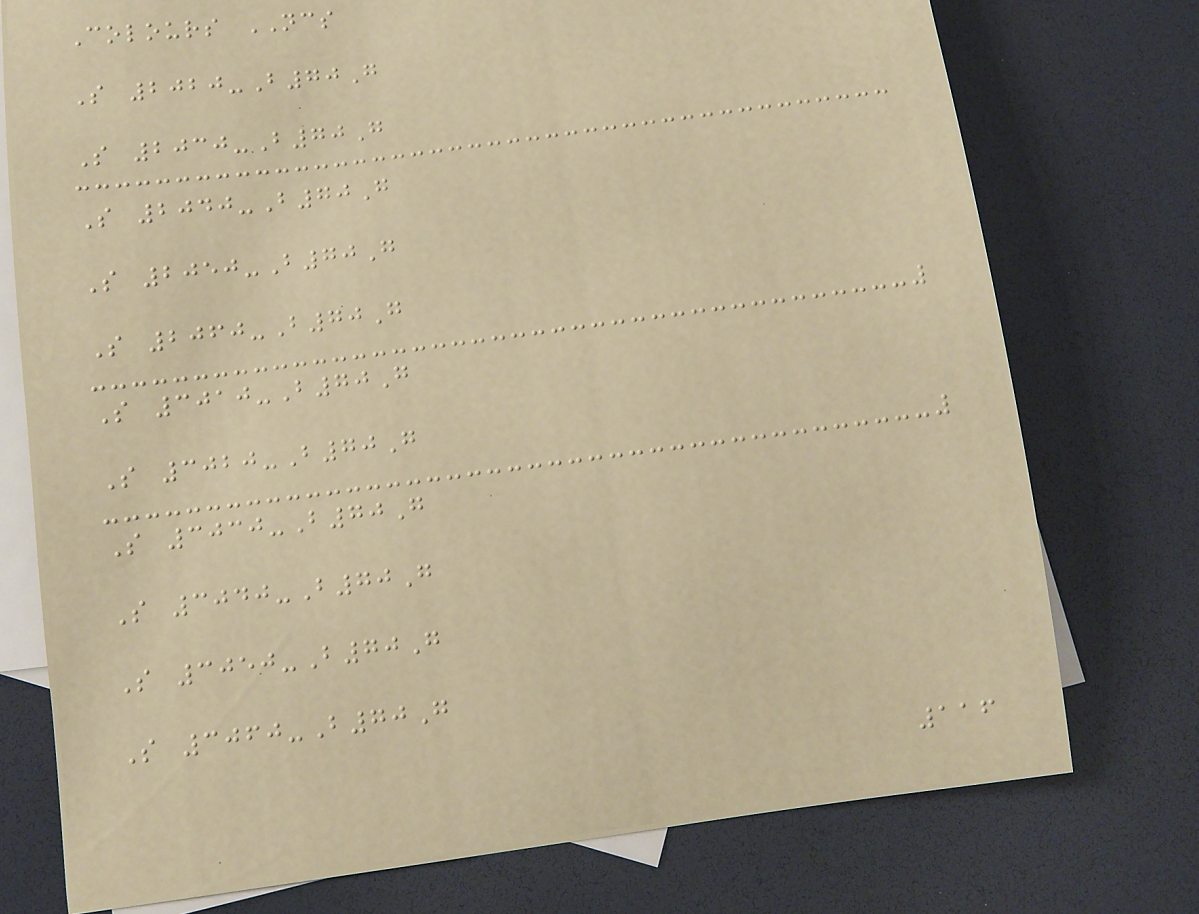Colours NCS
S 2020-B70G
S 2030-B70G
S 2040-B70G
S 2050-B70G
S 2060-B70G
S 3010-B70G
S 3020-B70G
S 3030-B70G
S 3040-B70G
S 3050-B70G
S 3060-B70G
116
